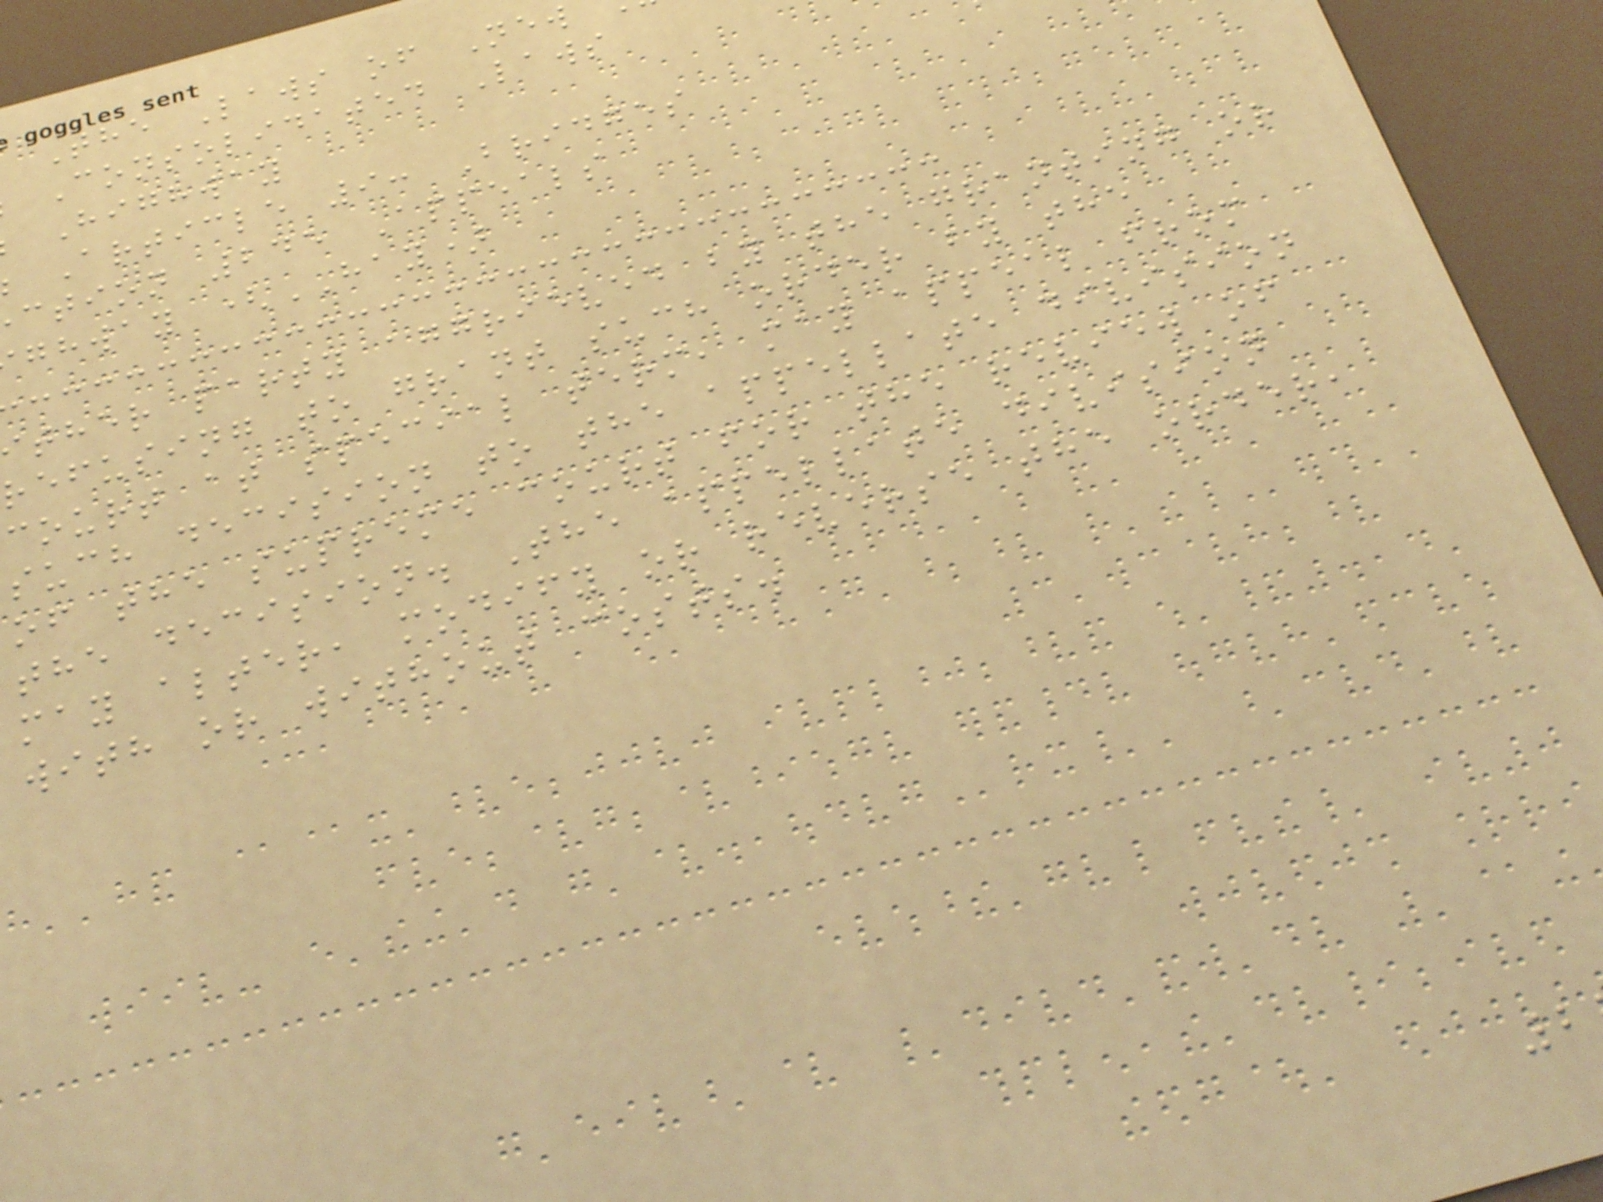The Laws of New
Consolidated Laws
Highway
Article 9: Bridges
ction 245 Appeals
ghway (HAY)
ther party aggrieved by the granting or
refusing to grant such order by the
court at special term, may appeal from
such decision to the appellate division
of the supreme court for the review of
the decision. The appellate division
may alter, modify or reverse the order,
with or without costs.
